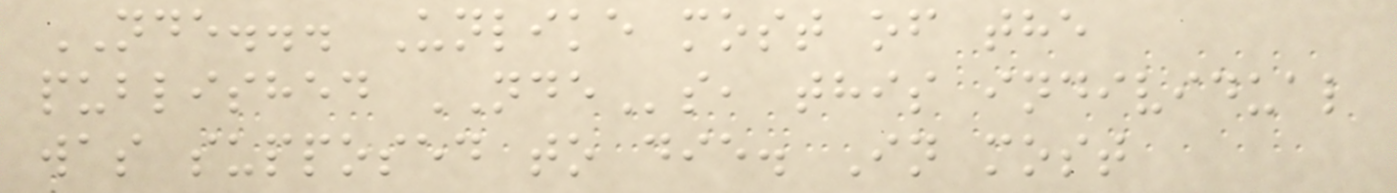NDE... Unlike most of the
published NDEs, this individual
was supposed to die. In most
